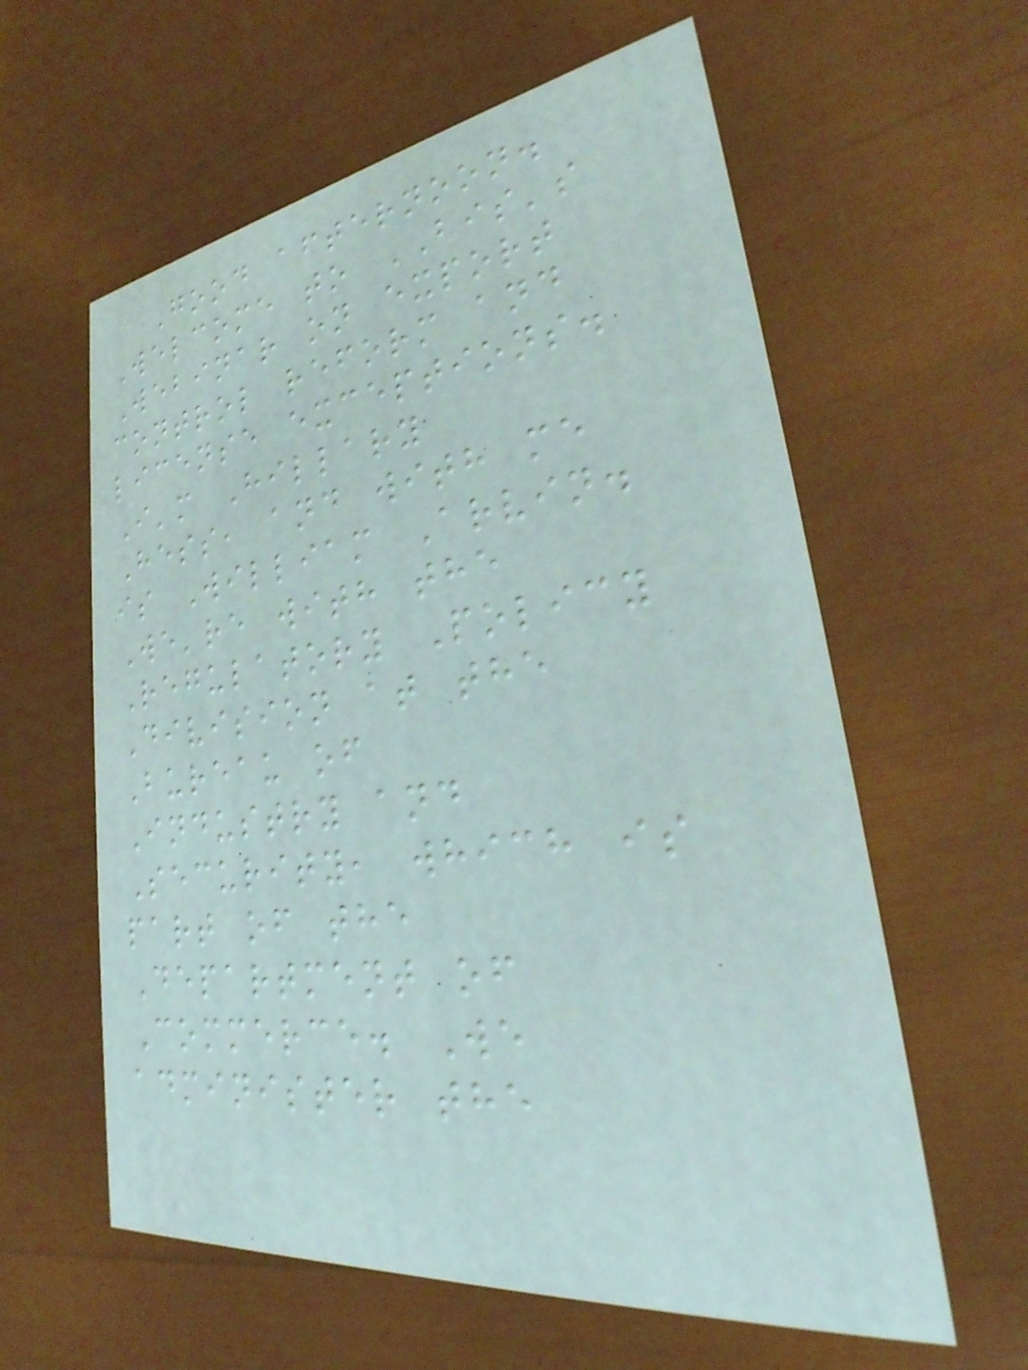Good afternoon.
Welcome to BIS's
Webinar on export
control reform and
license exceptions.
I'm Hillary
Hess, and with me
is William Arvin.
We're with the
Regulatory Policy
Division at the
Bureau of
Industry and
Security, which is
part of the
Department of
Commerce. We
administer the
